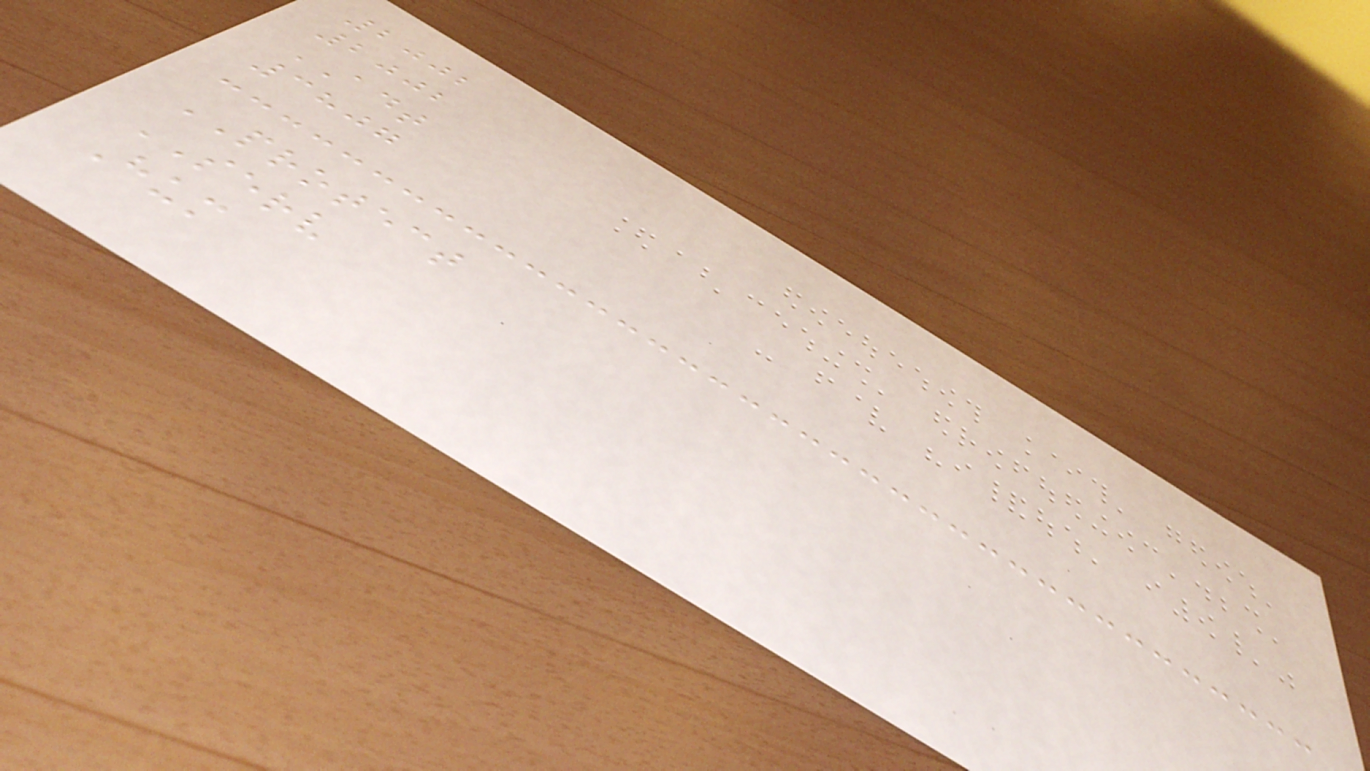2002
2002
ADT
3807
PROTECT
SERV
Hum
